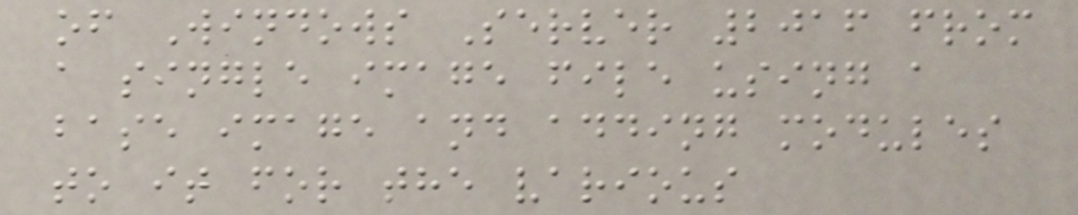of Windows Server 2016 from
a single image file using a
base image and adding modules
to it for the various
